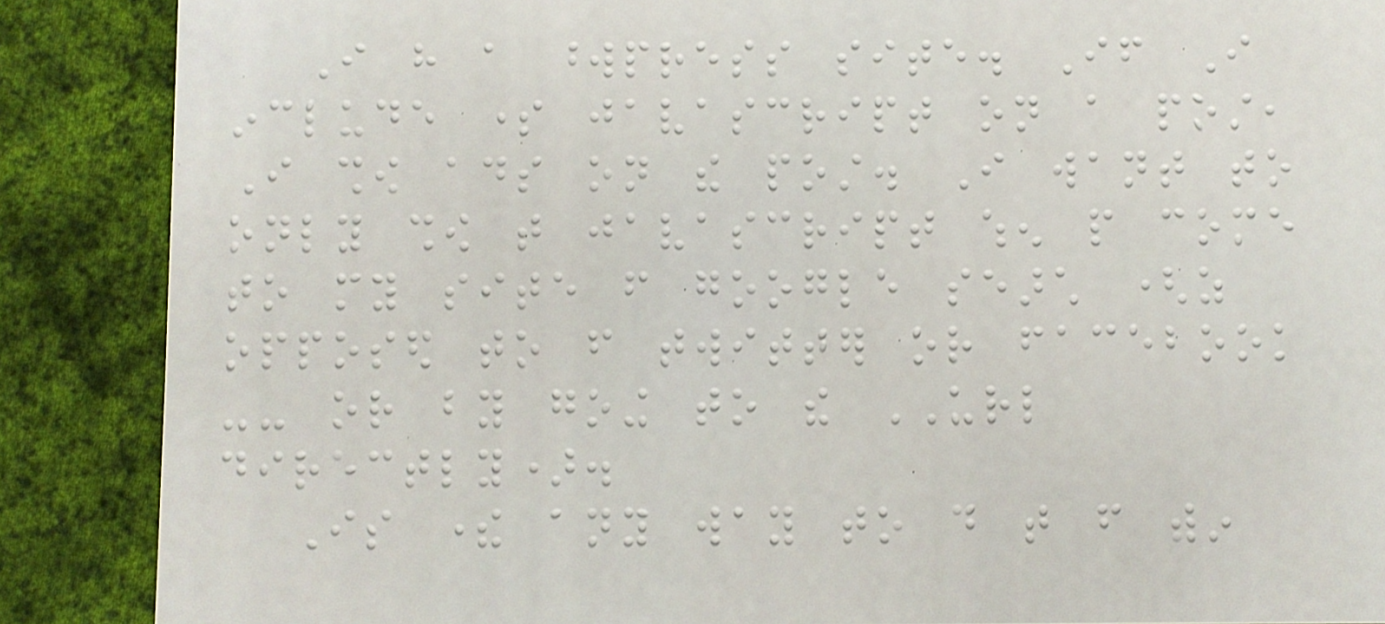I have a wordpress site. If I
include some javascript on a post,
I show ads on the post. I want to
only show that javascript when people come
to my site from google search (as
opposed to from twitter or facebook
-- or by going to the URL
directly).
Is there any way to do that from within
